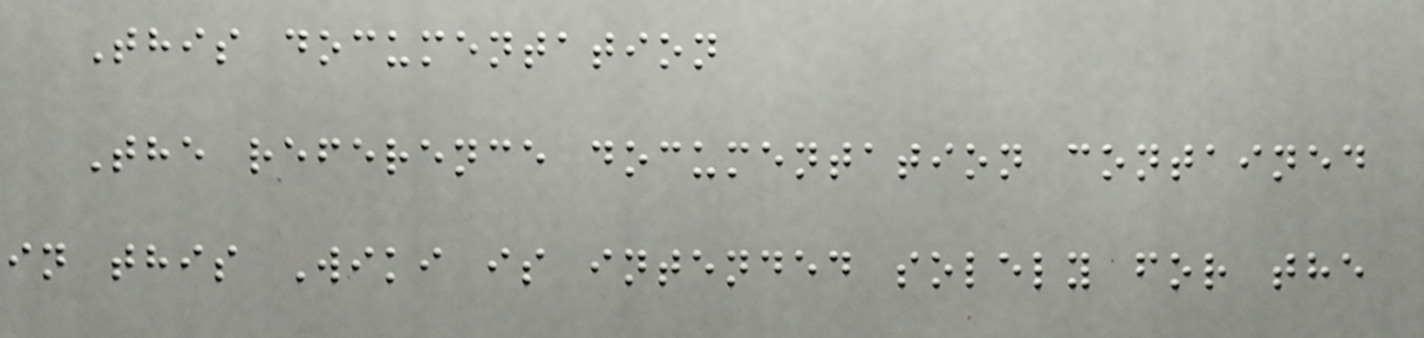This documentation
The reference documentation contained
in this Wiki is intended solely for the
